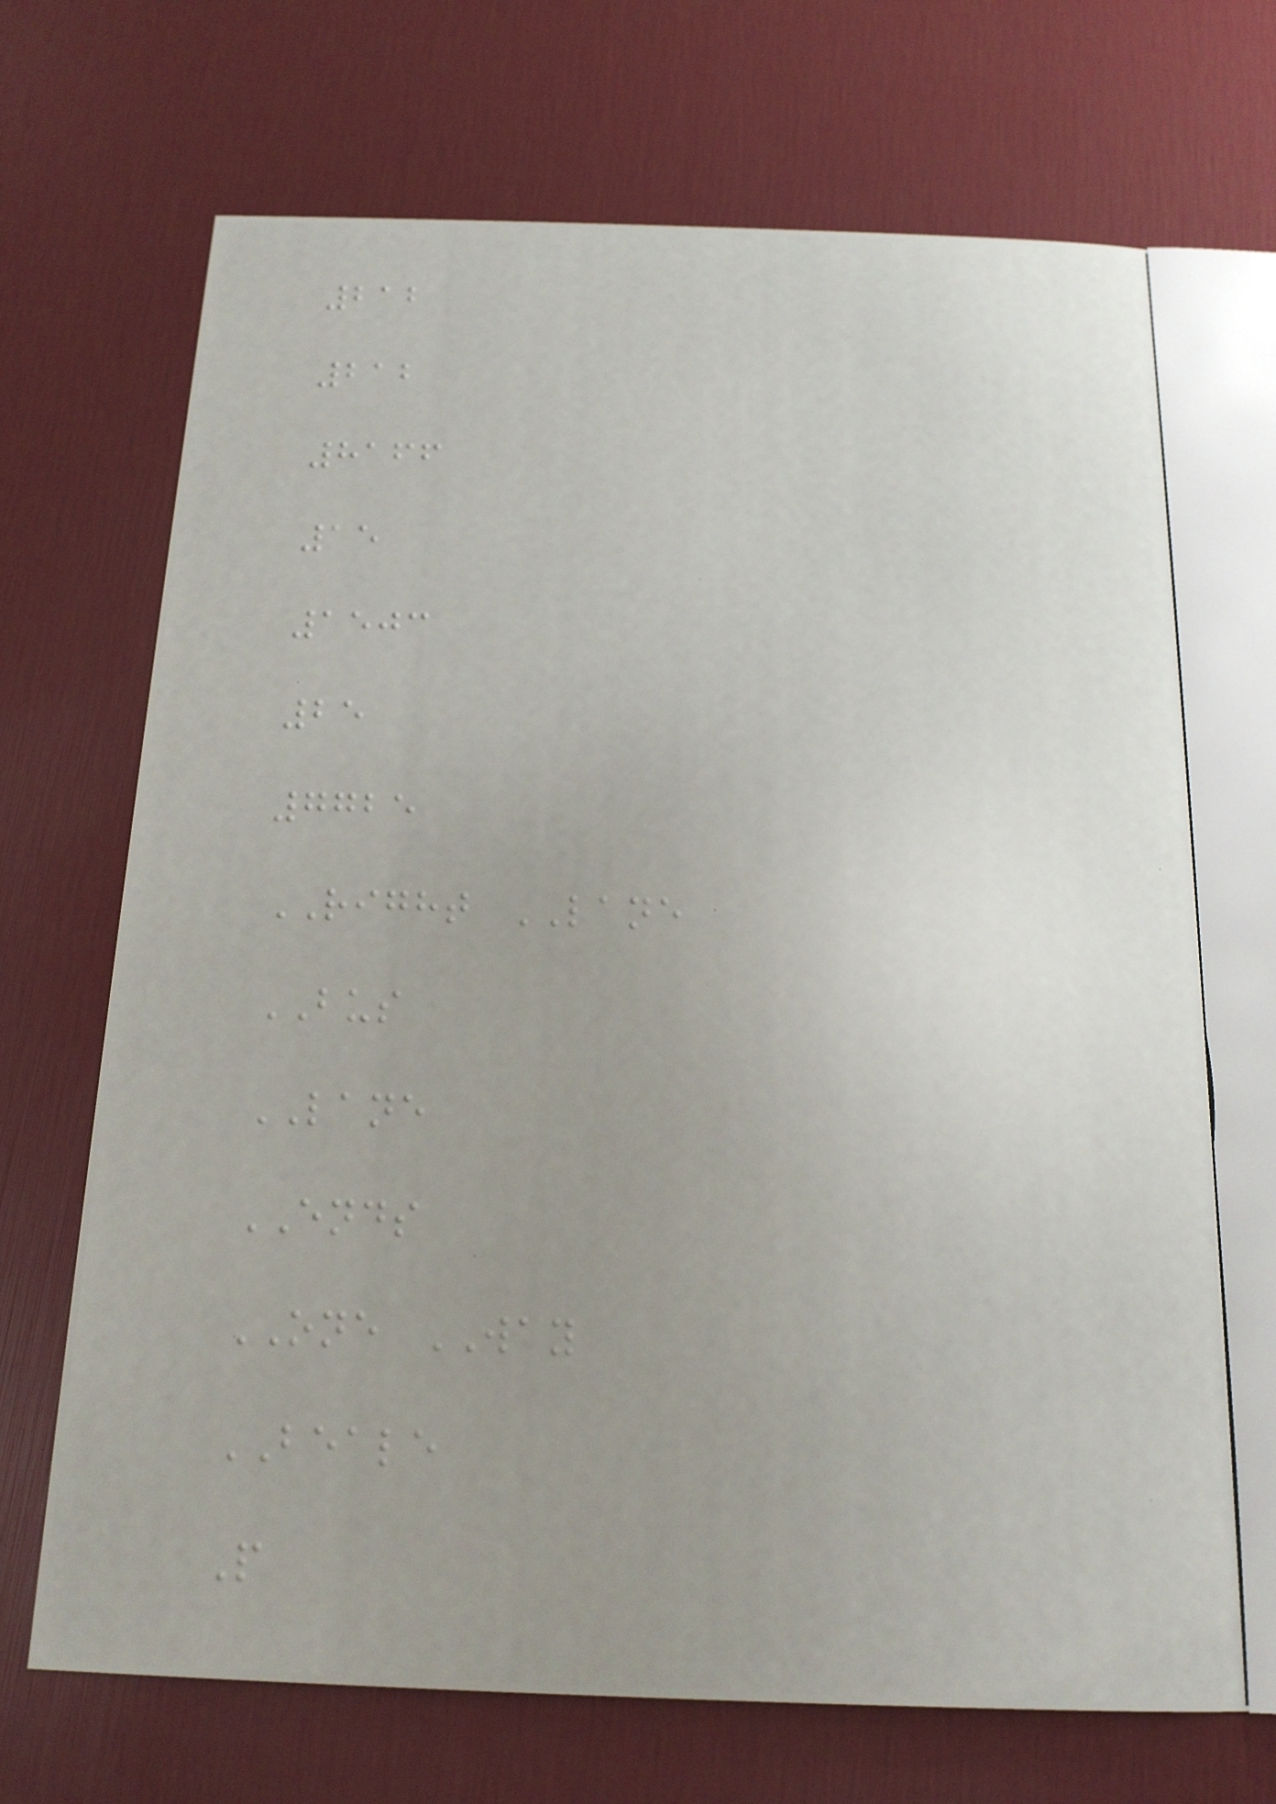212
212
8166
15
1503
25
7725
RIGHT LANE
BUS
LANE
ENDS
ONE WAY
BEALE
P
